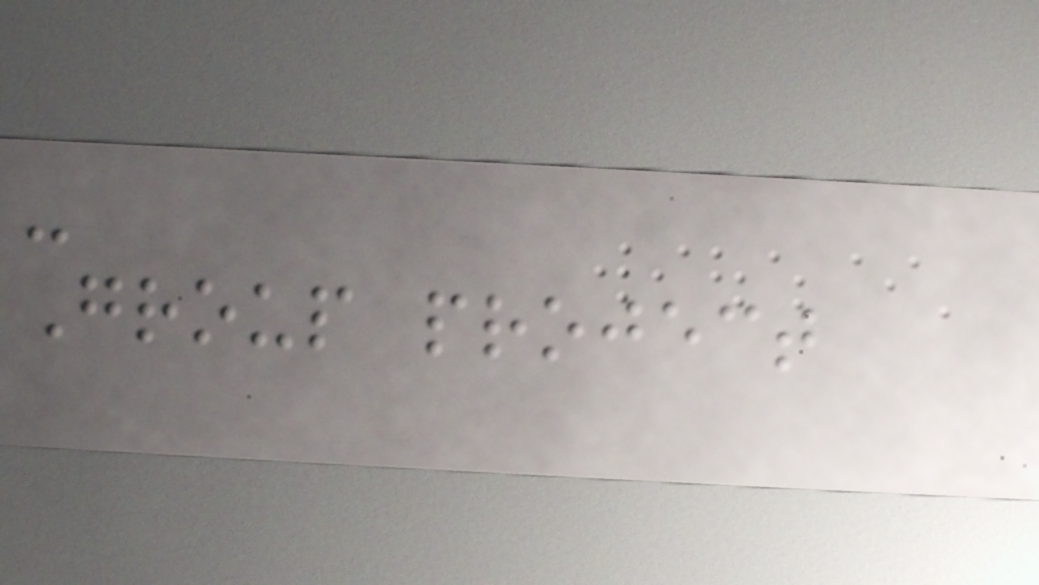-
Group project
